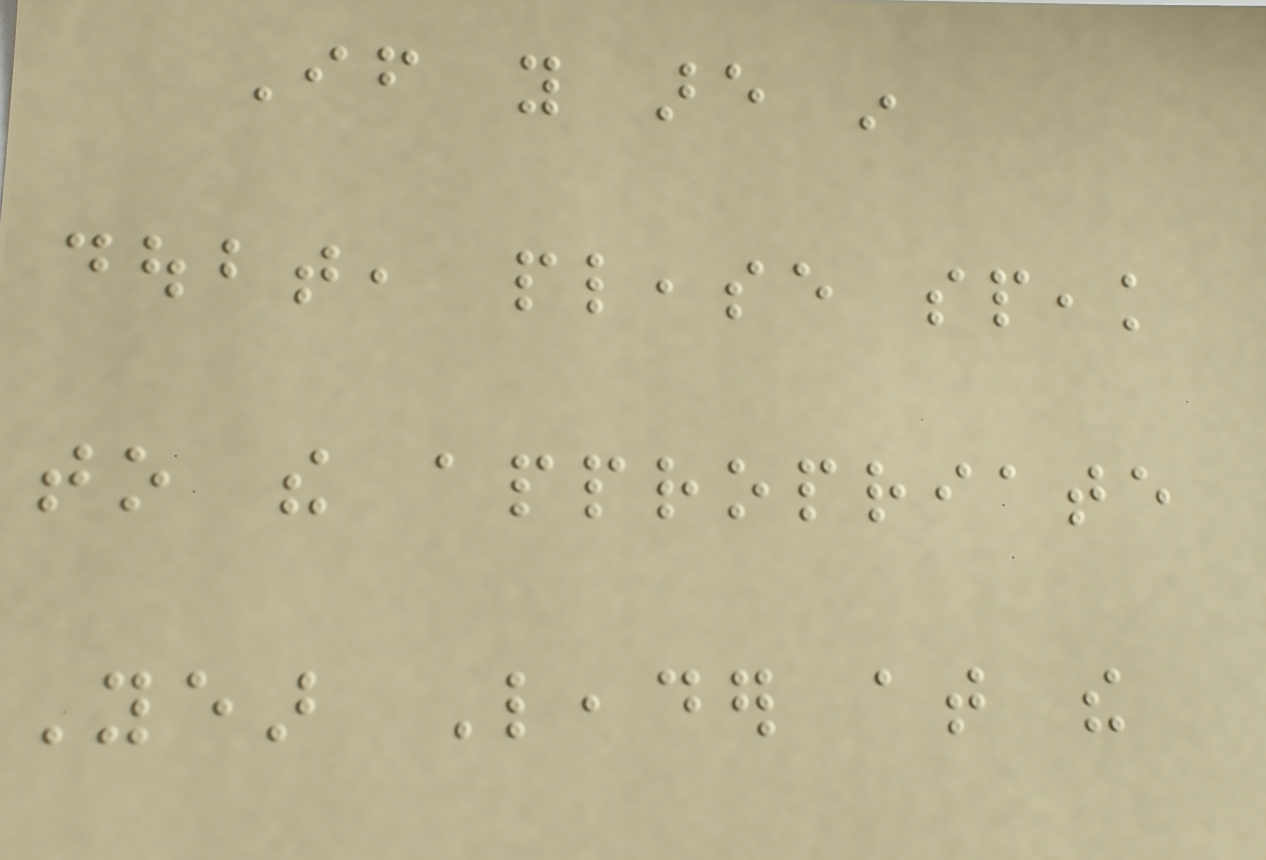If you are in
doubt, please speak
to the appropriate
Year Leader at the
